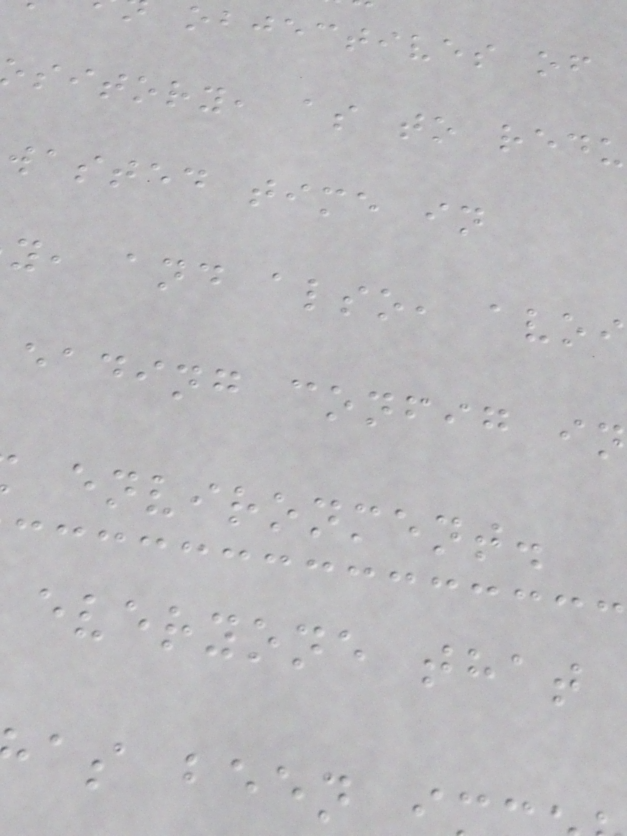objectives of
sitory, as to redu
wasted time in
y, and also, avoi
eading config in
environment.
everyone that
as been
